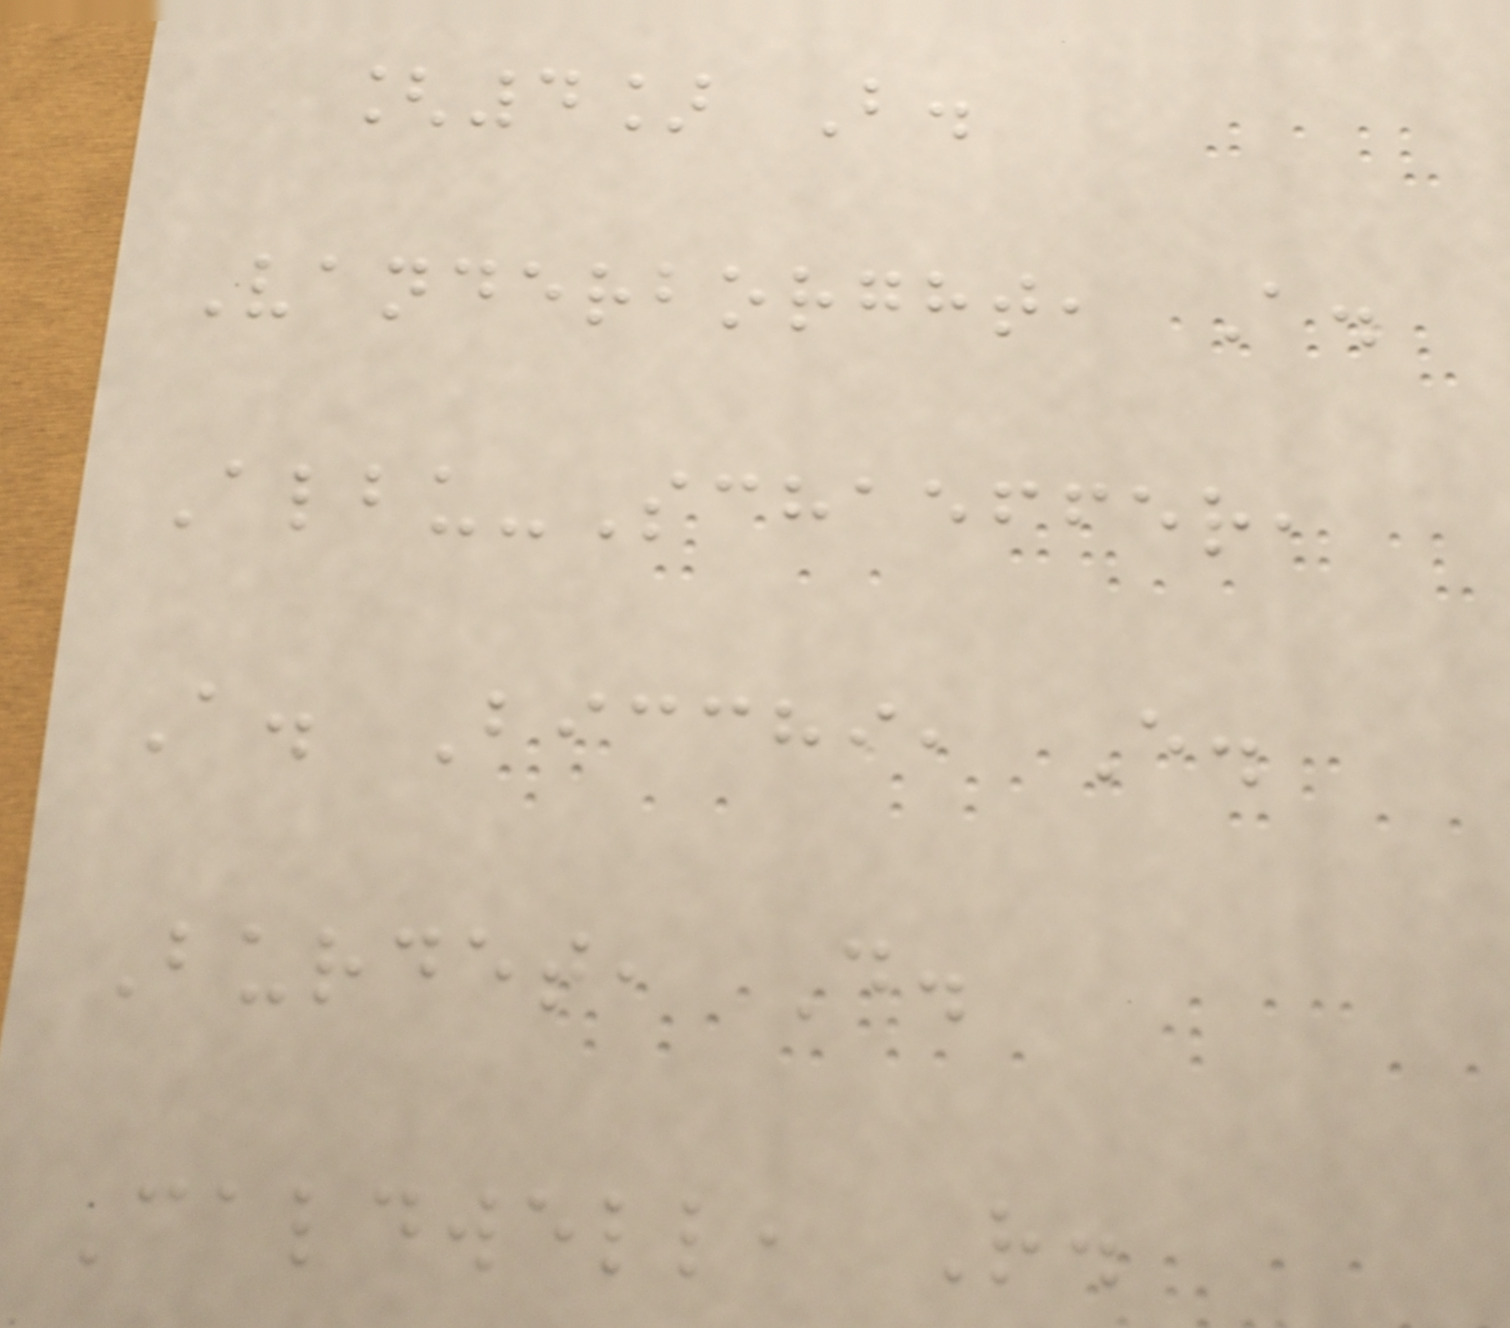[4] B.
Vanderborght, A.
Albu-Schaeffer,
A. Bicchi, E.
Burdet, D.
Caldwell, R.
